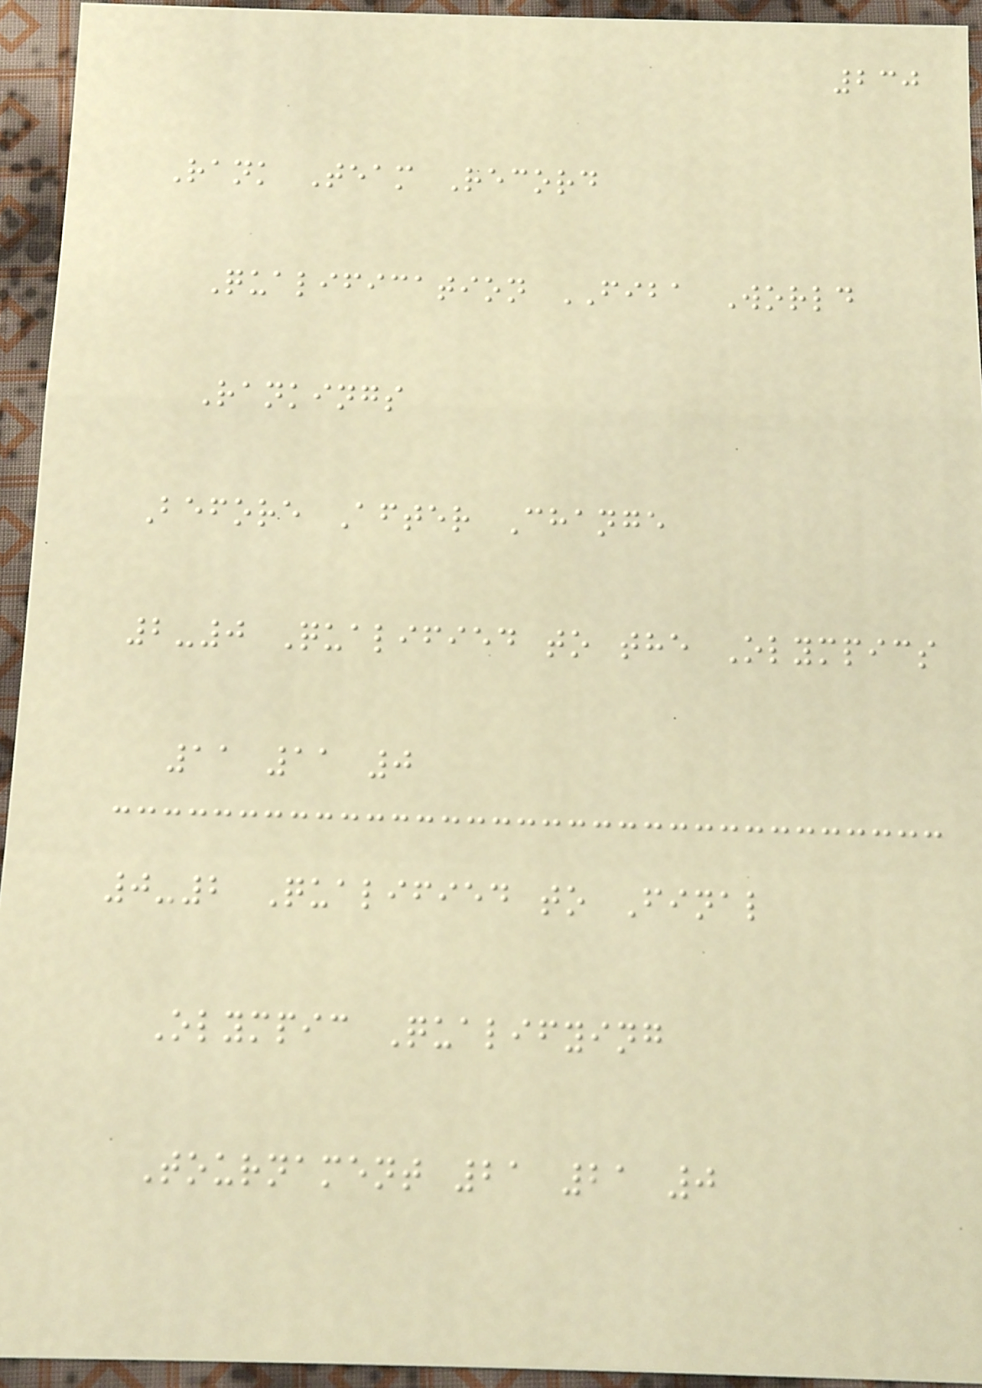230
Rank Team Record
Qualification FIBA World
Rankings
Before After Change
2-0 Qualified to the Olympics
11 11 0
0-2 Qualified to Final
Olympic Qualifying
Tournament 21 21 0
